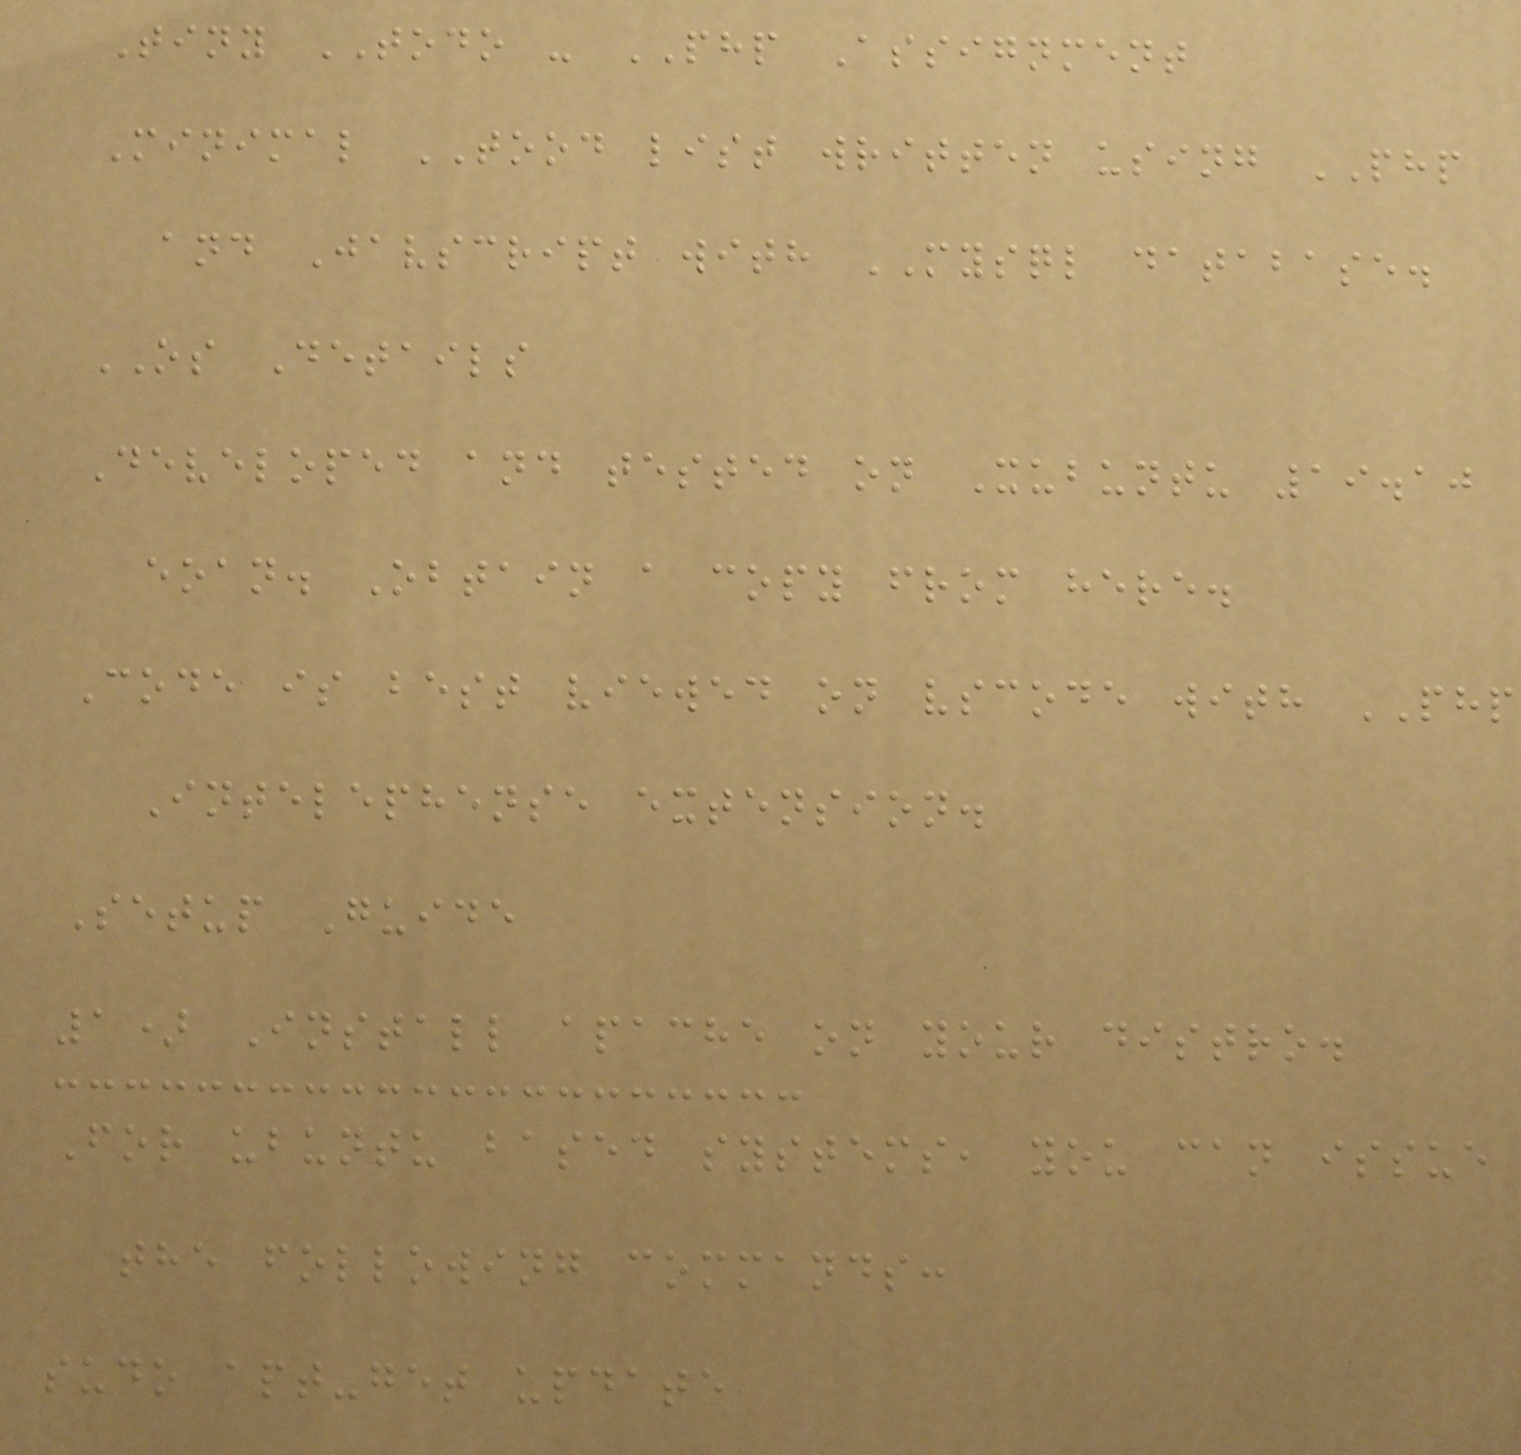Tiny TODO - PHP Assignment
Minimal TOOD list written using PHP
and Javscript with MYSQL database.
OS Details
Developed and tested on Xubuntu 19.10
eoan. Obtain a copy from here.
Code is best viewed on vscode with PHP
Intelephense extension.
Setup Guide
1) Install apache on your distro.
For ubuntu based systems, you can issue
the following commands:
sudo apt-get update
